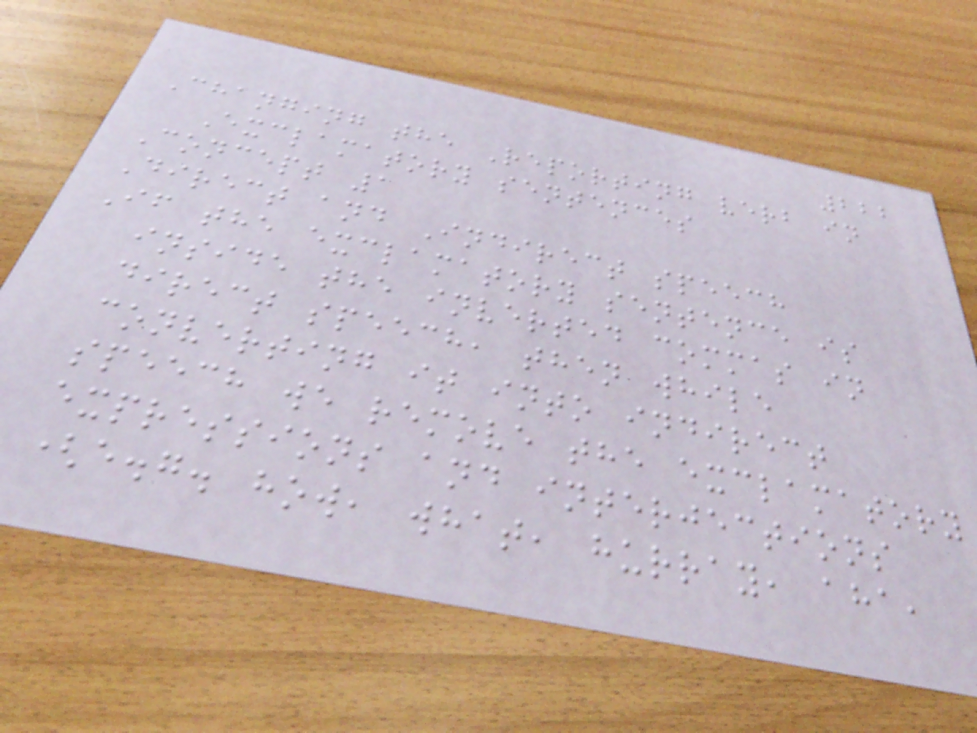222
Changing the Reporting verb in
Exclamatory sentences
Concept 1
Direct and Indirect speech
If the exclamatory sentence is
inside the inverted commas in
direct speech, then while
converting it into indirect
speech we remove the exclamatory
expressions and interjections
(e.g. how, what, hurray, aha,
